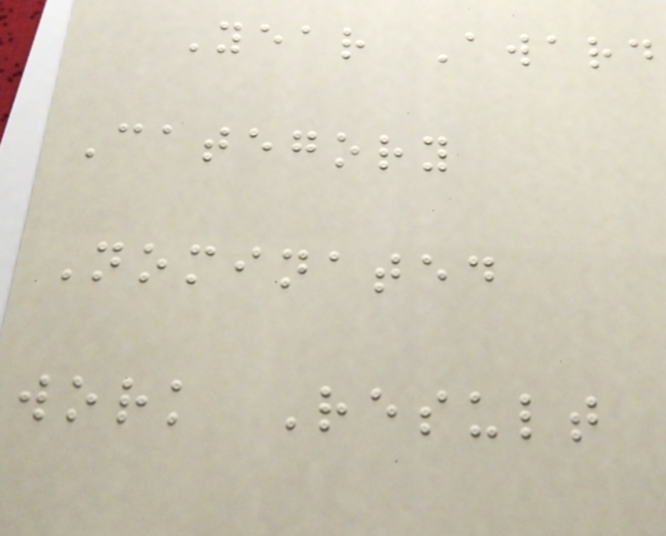Year Award
Category
Nominated
work Result
